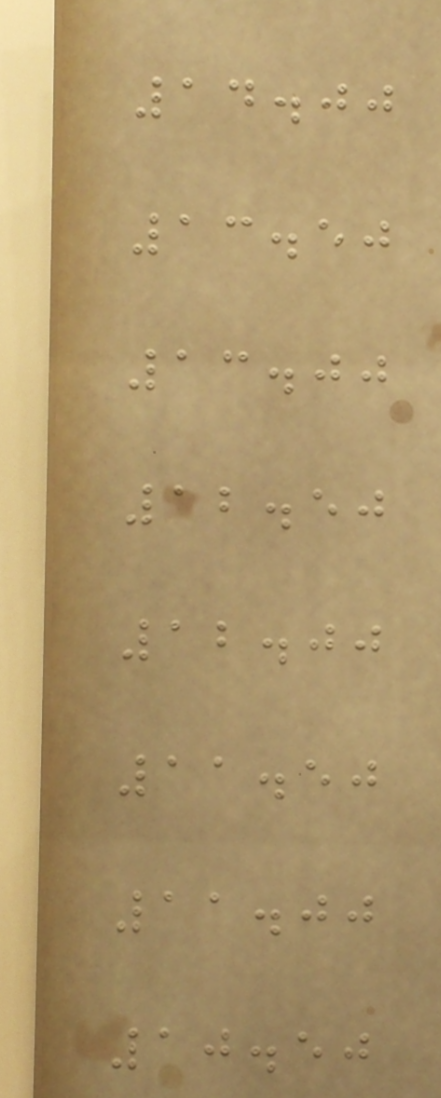14.00
13.50
13.00
12.50
12.00
11.50
11.00
10.50
